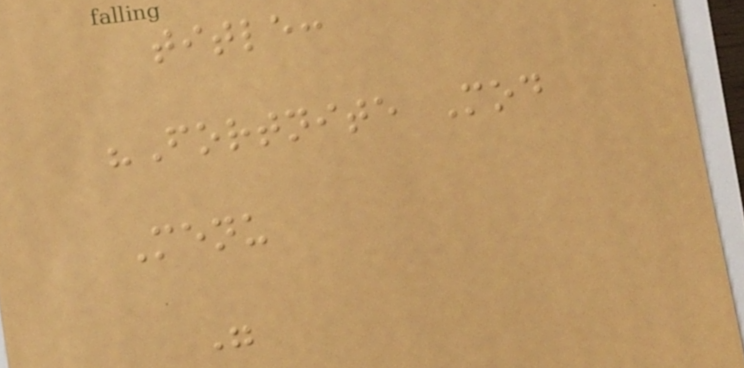title:
"Fortnite Mod
Menu
"
